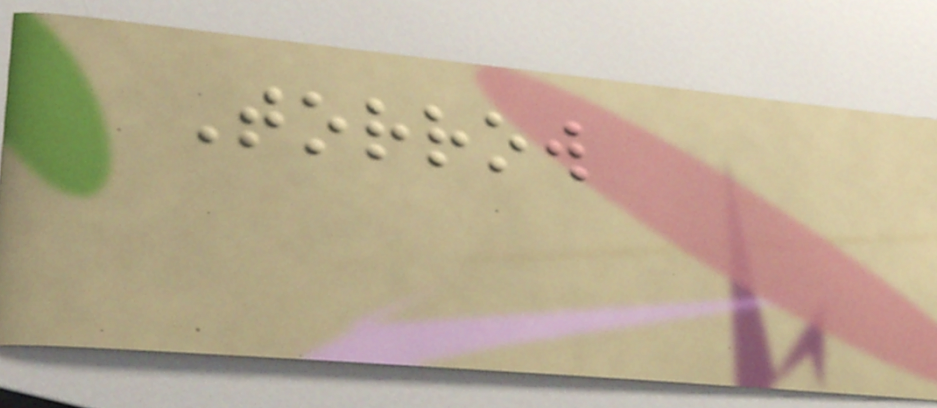Torrow
